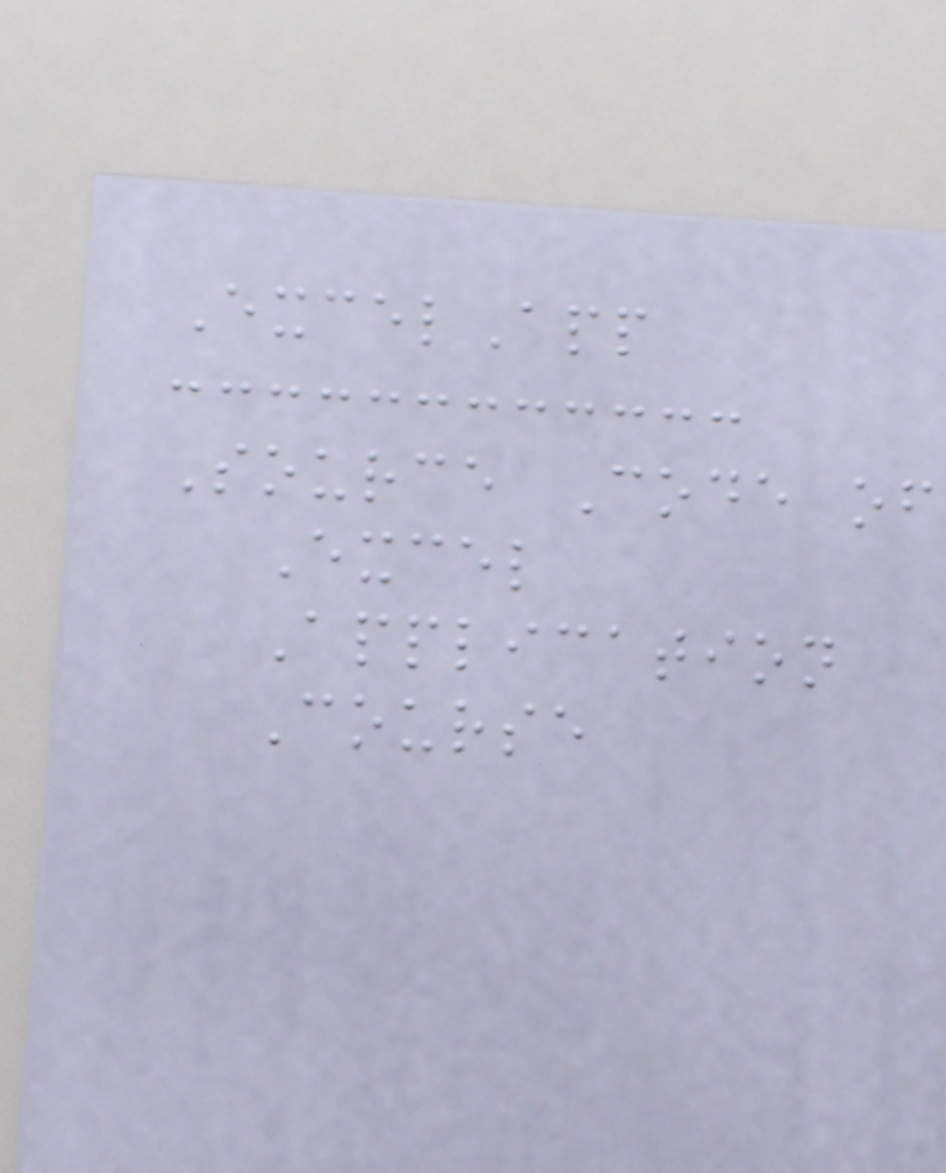ExcelApp
Source Code of
Excel
Application
Course
